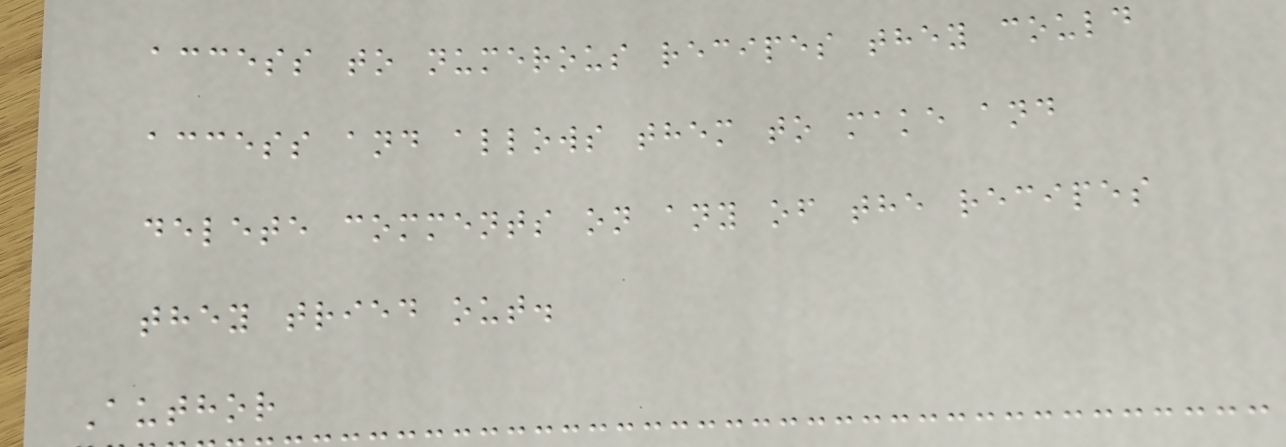access to numerous recipes they could
access and allows them to make and
delete comments on any of the recipes
they tried out.
Author
